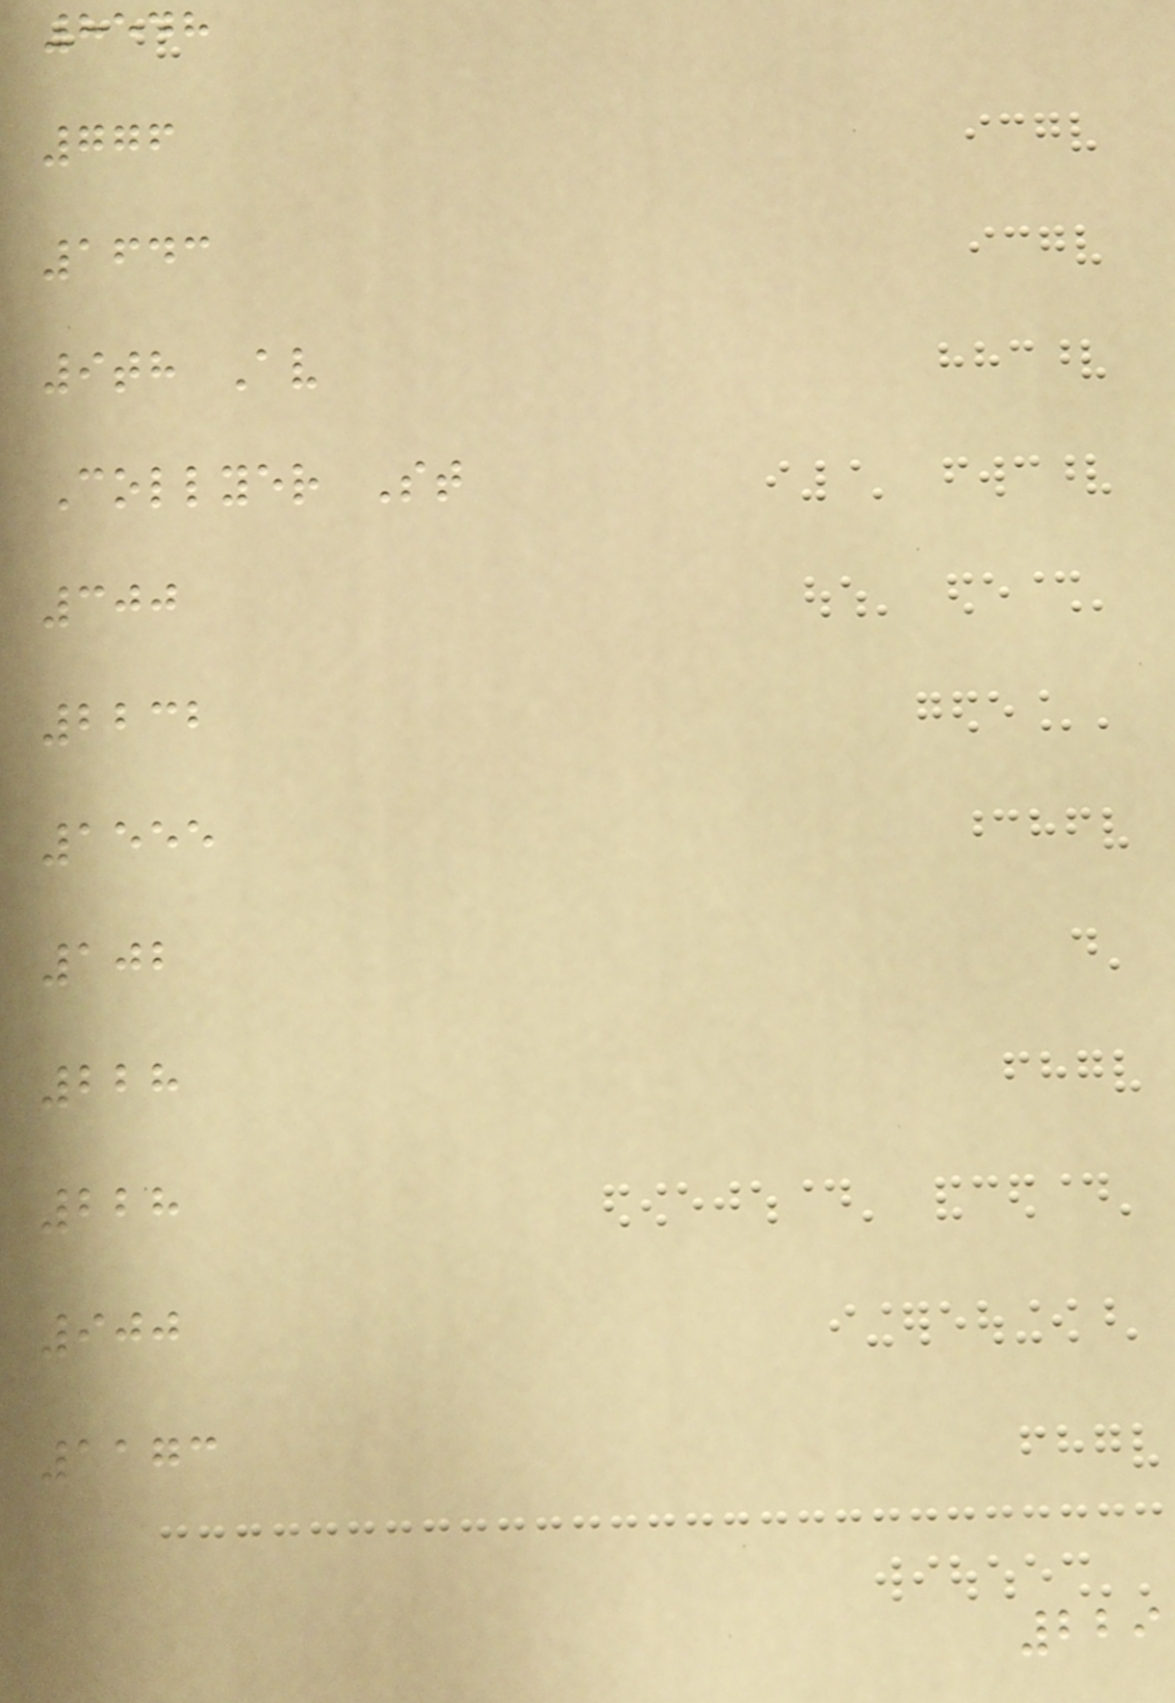8548
776
1643
9th Av
Collyer St
300
2232
1555
102
228
228
900
1173
229
